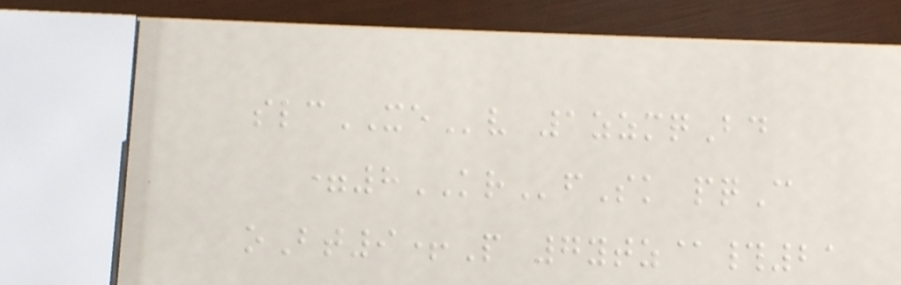slcXEv 1zzmqBd
=8KRfSk pqC
oBt9+P 7ytz@#21
